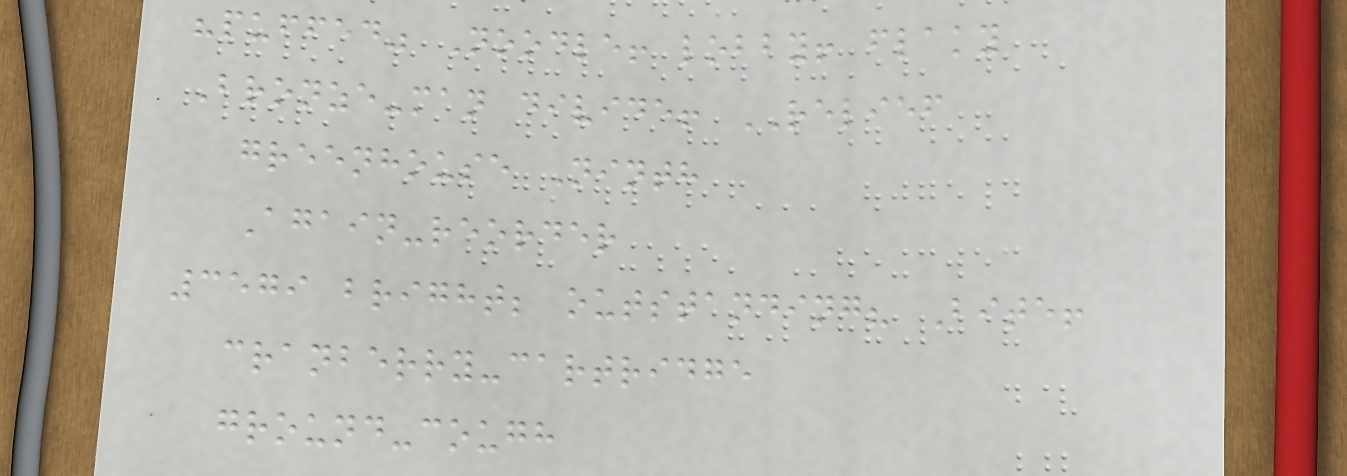"puffed" Noodle! lobby! flaky
Bronze-man divide! RELIEF
greenhouse Ninth
Again-reorder
3579 bright; outstanding? Bite!
cranberry-cartridge
ground-cough
